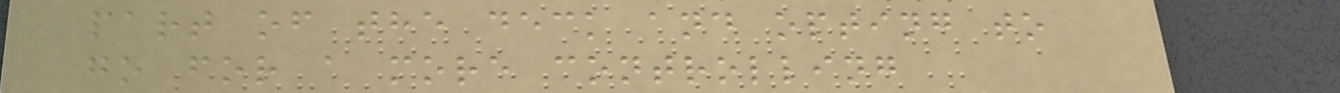part of the deck and opting to
go for a more controlling
